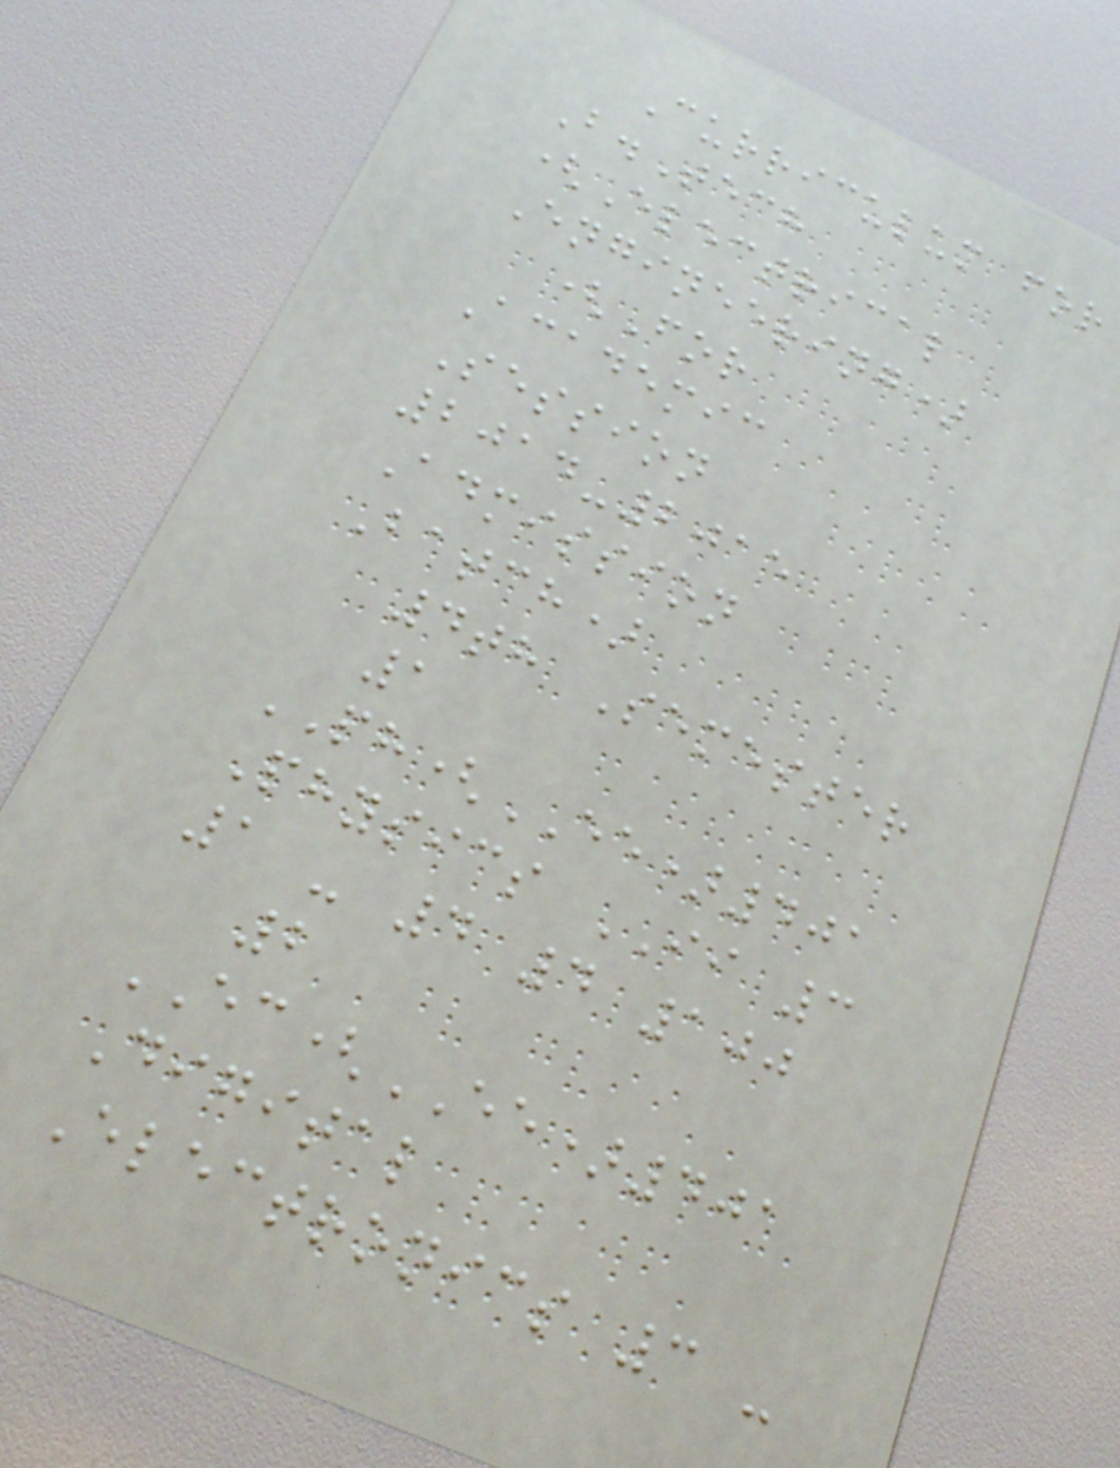Curriculum for
B.Tech
(Electrical
Engineering)
(For
Academic
Session
2014-2015
Admission
Batch)
4th Semester
1
PH(EE)401
Physics II 3
1 - 4 4 100
2
EC(EE)401
Digital
Electronics 3 -
